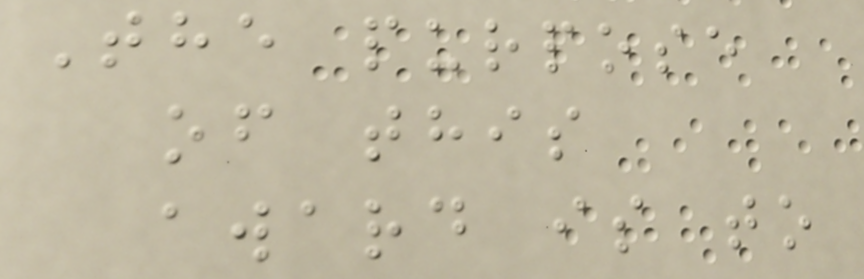The purpose
of this
award is to
